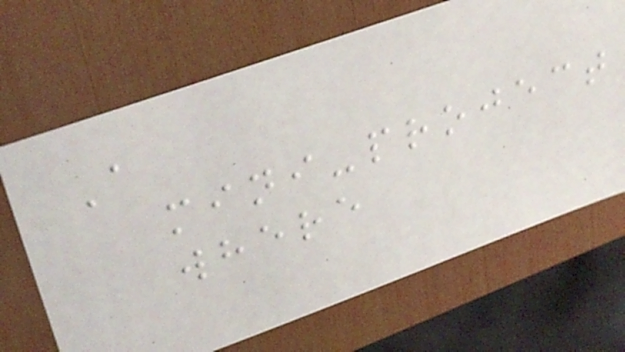A
mini-project
where
